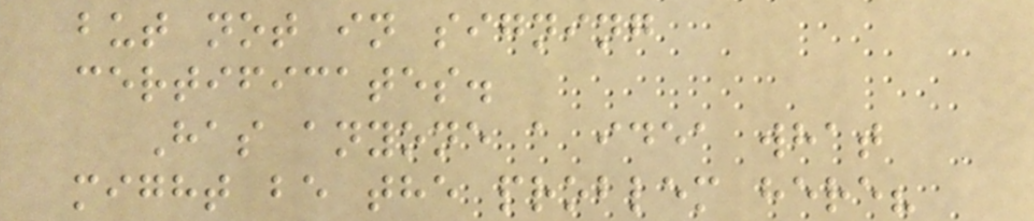but not in signing
certificates.
Has anyone a idea what
might be the problem here?
